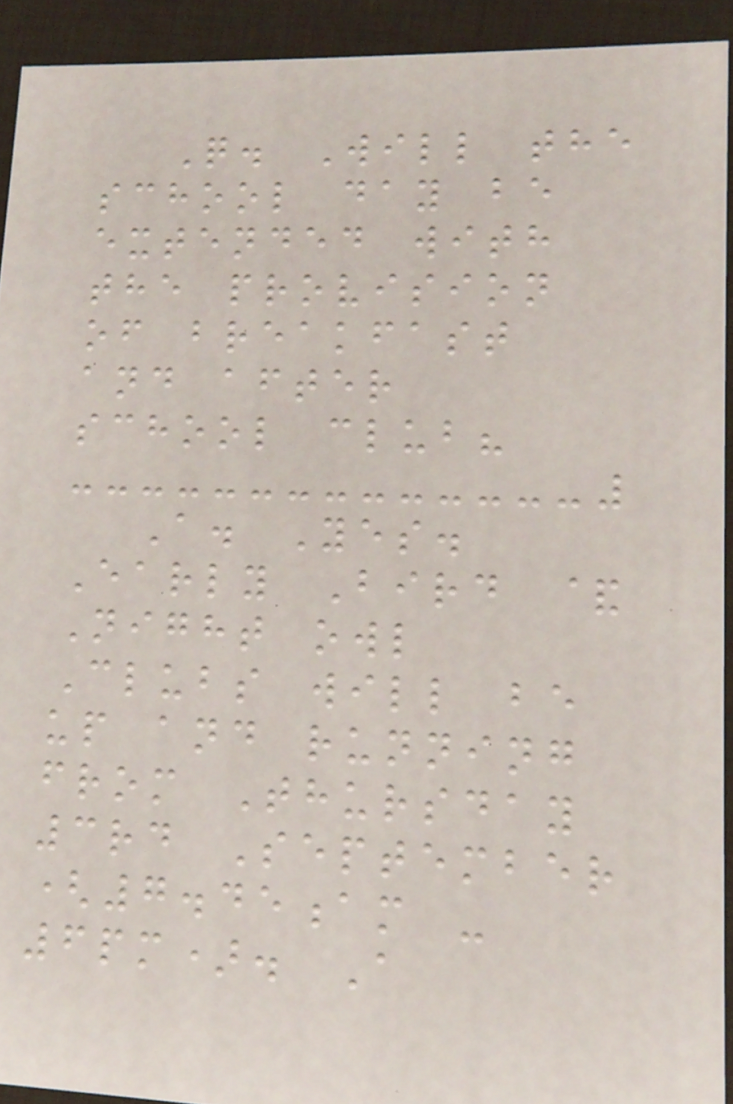Q. Will the
school day be
extended with
the provision
of breakfast
and after
school club?
A. Yes.
Early Bird &
Night owl
Clubs will be
up and running
from Thursday
3rd September
(7.45am -
6pm). A
